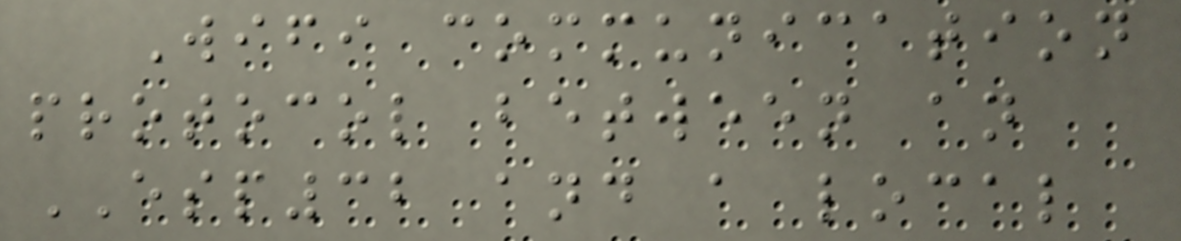Wifi communication
protocol between an
ESP32 and a local
